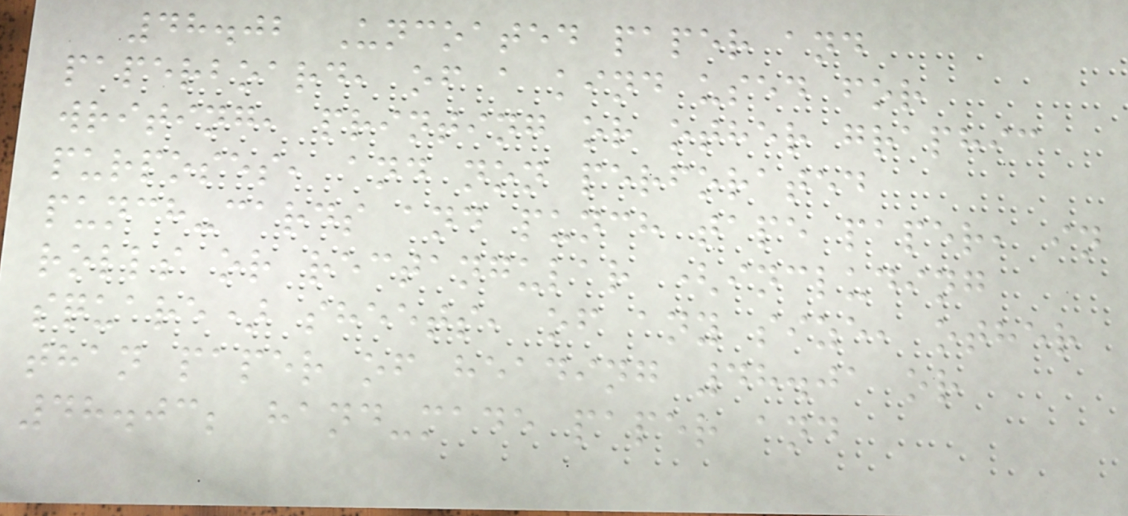48.02 Uncoated paper and
paperboard, of a kind used for
writing, printing or other graphic
purposes, and non perforated
punch-cards and punch tape paper, in
rolls or rectangular (including
square) sheets, of any size, other
than paper of heading 48.01 or
48.03; hand-made paper and
